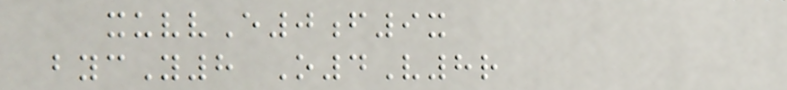xuvvE0f9x
bycY8 O4V8r
